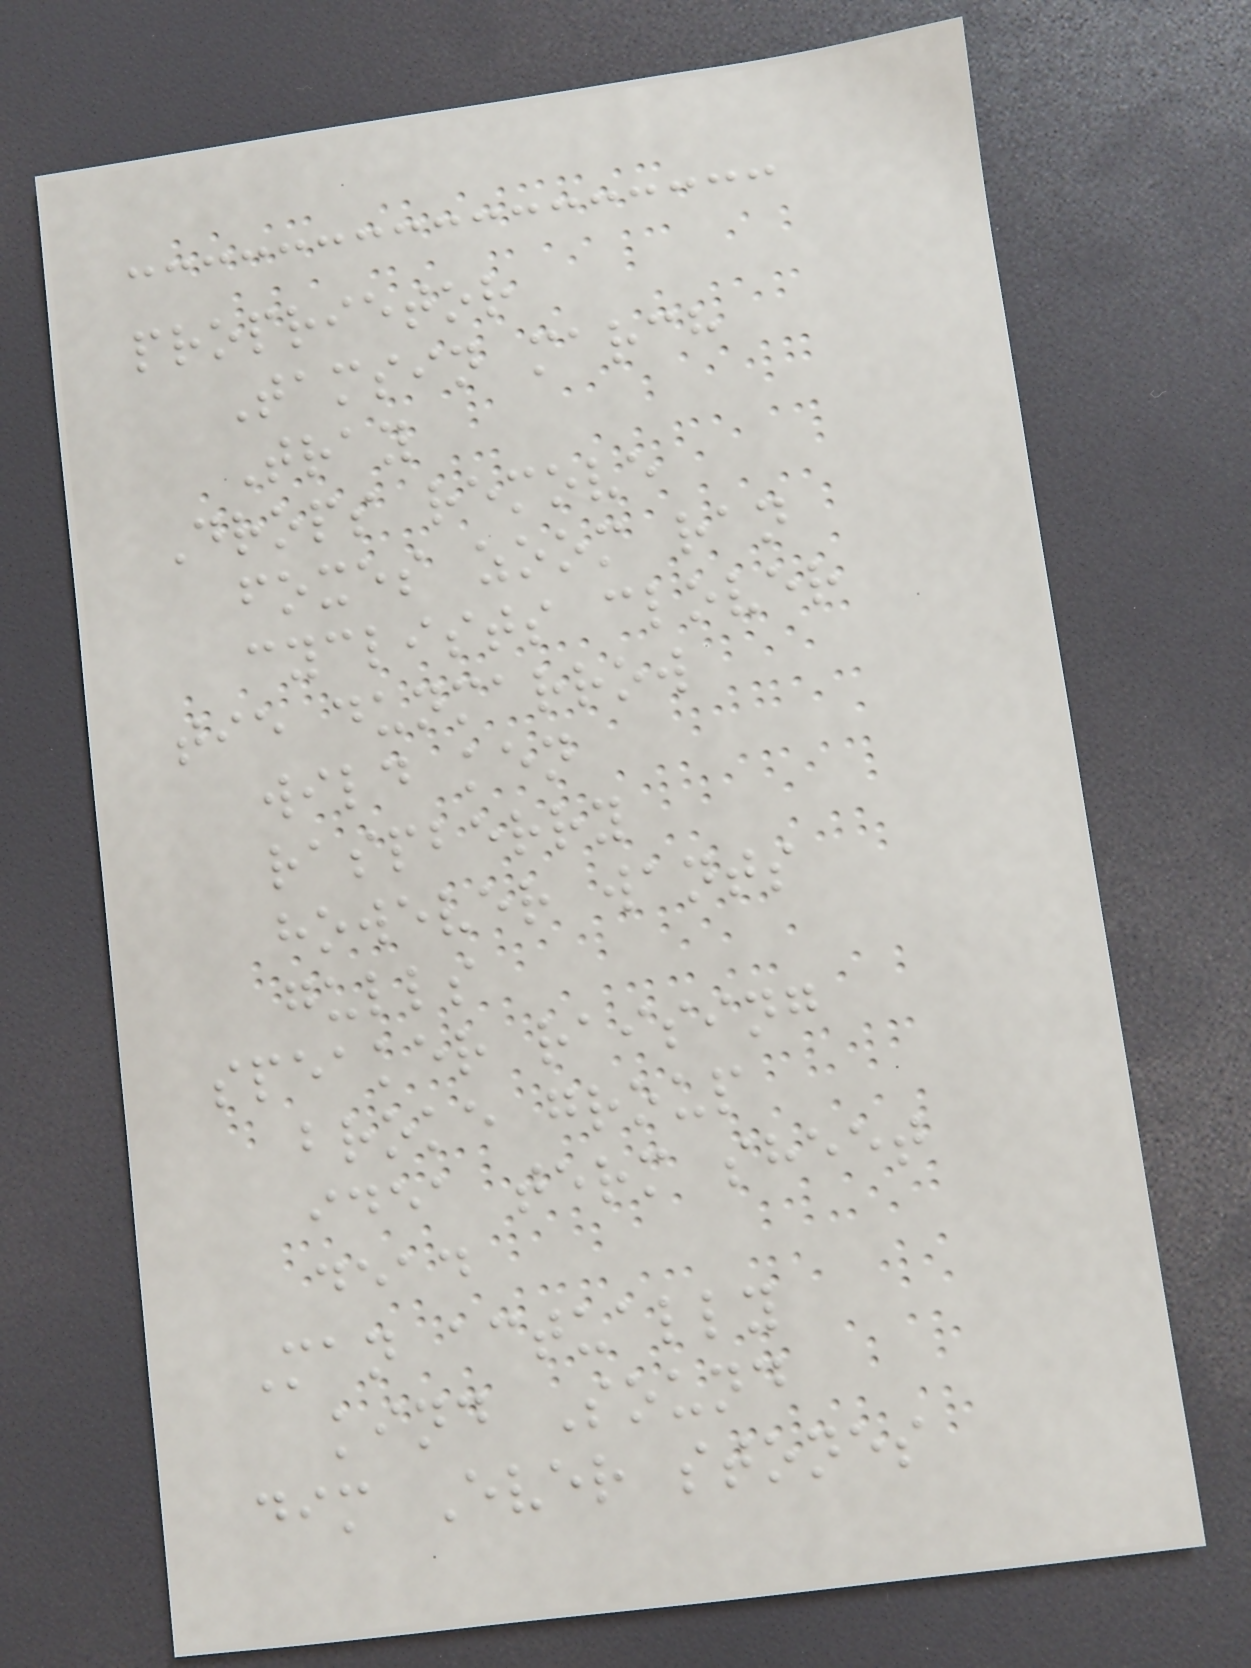proprietor
Tamsin march
Tray
Drops remove
foxes zoom ran
cyclists clover
tie dunmarrow
wild ken
raspberry
however wants
gulls
speaker raising
broke group
idea term sheet
dead
Man actually
kind Sound
dim Ever stones
